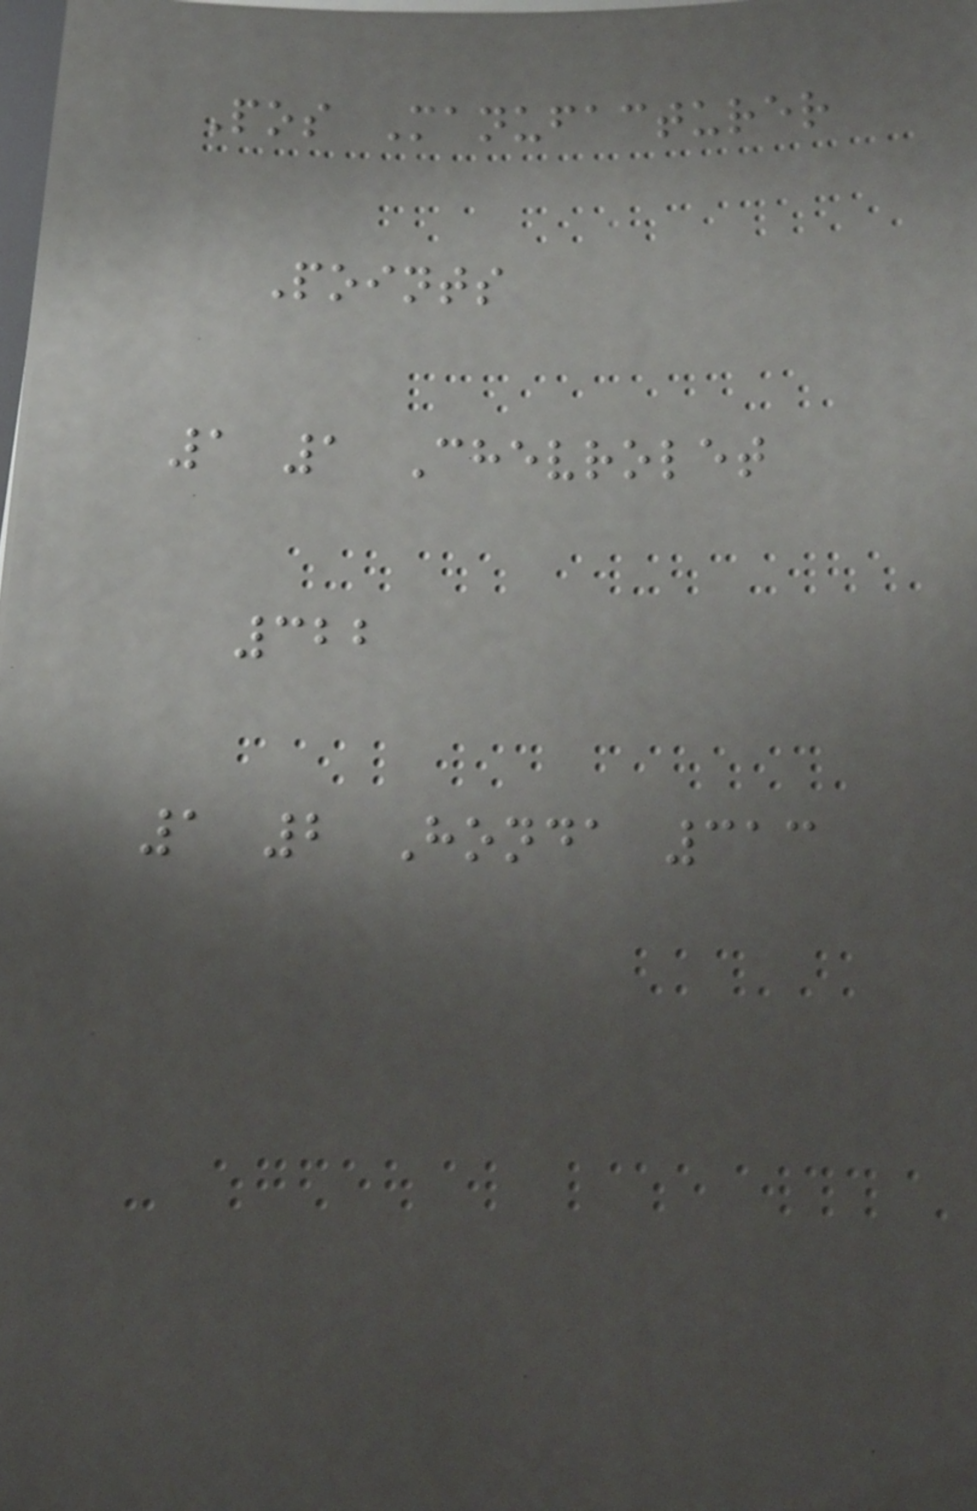Pos Manufacturer
Points
1 1 Chevrolet
322
1 2 Honda 313
